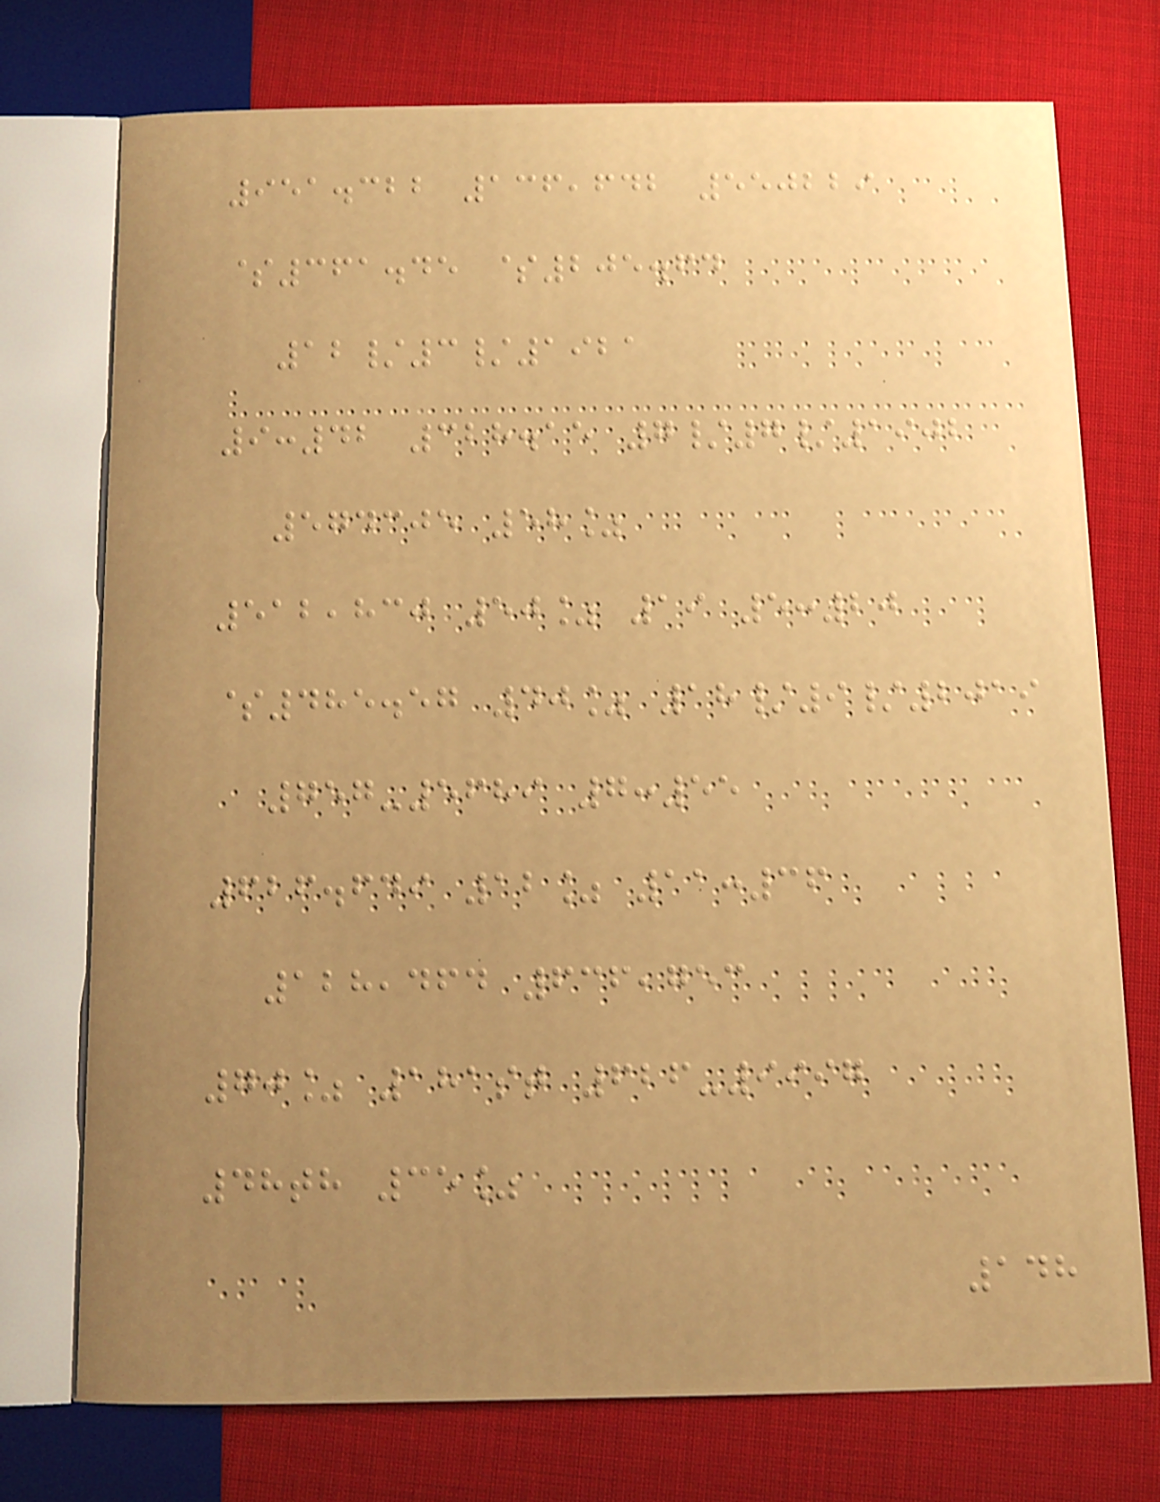951.322 136,642 550229
$361.45 $205.64
12/3/1921
9:42 328.15 7/7/1902
574305 58%
512,830 50% 19 5:20
$485.57 40% 18/9/2019
757-5689 7:55
626.649 12% 11:36
128,464 636,753
70% 181st 626-9997
48th 35%
148
